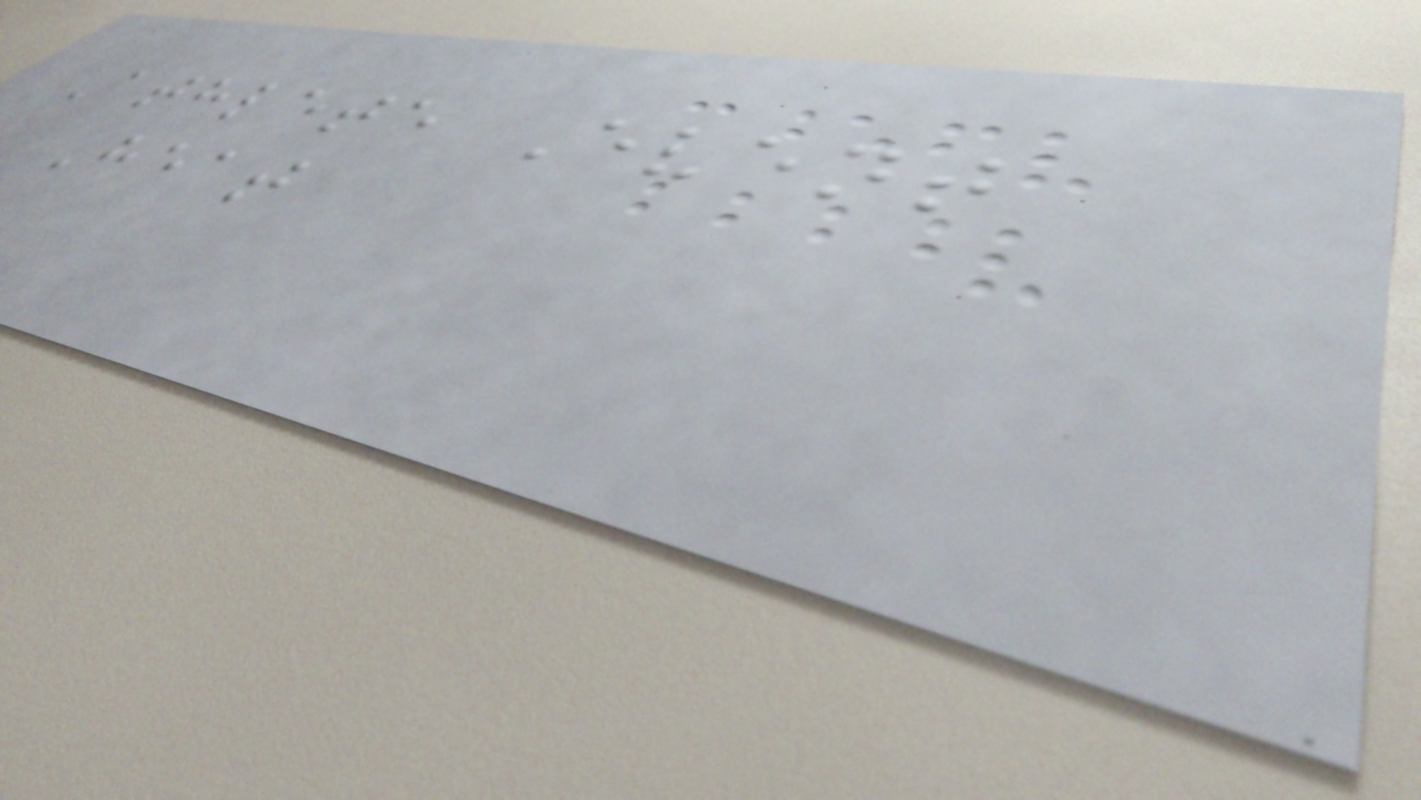Athlete Event
Heat
